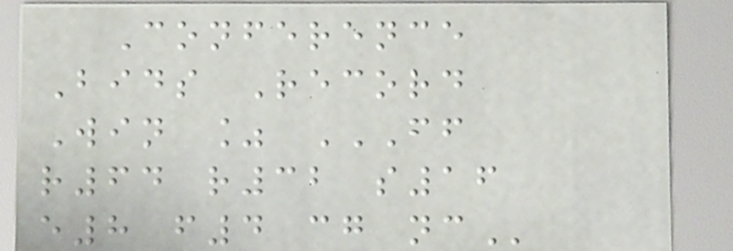Conference
Bids Record
Win % FF
R64 R32 S16
E8 F4 CG NC
